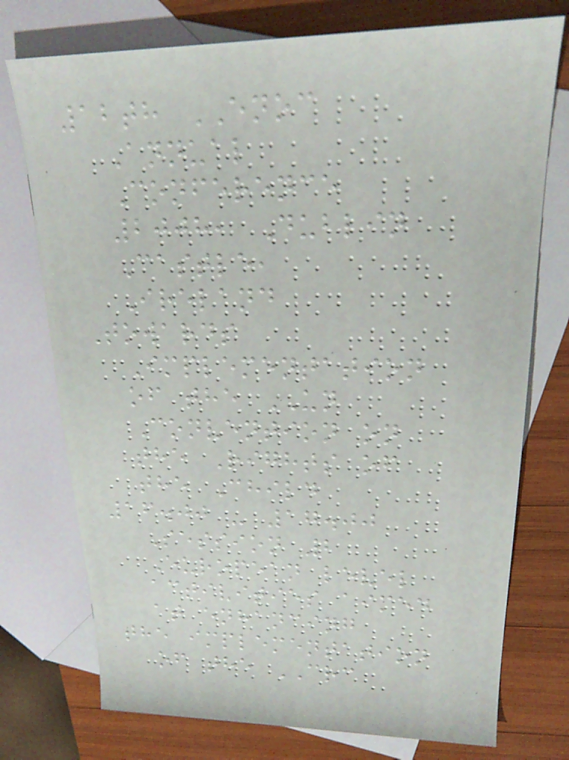12th ENOC
Annual
Conference
2008, Dublin
Castle,
Ireland
Towards
Implementation
of the UN
Convention on
the Rights of
the Child
16.00 - 17.00
Session 2
European level
activities aimed
at enhancing
the implementation
of the CRC
